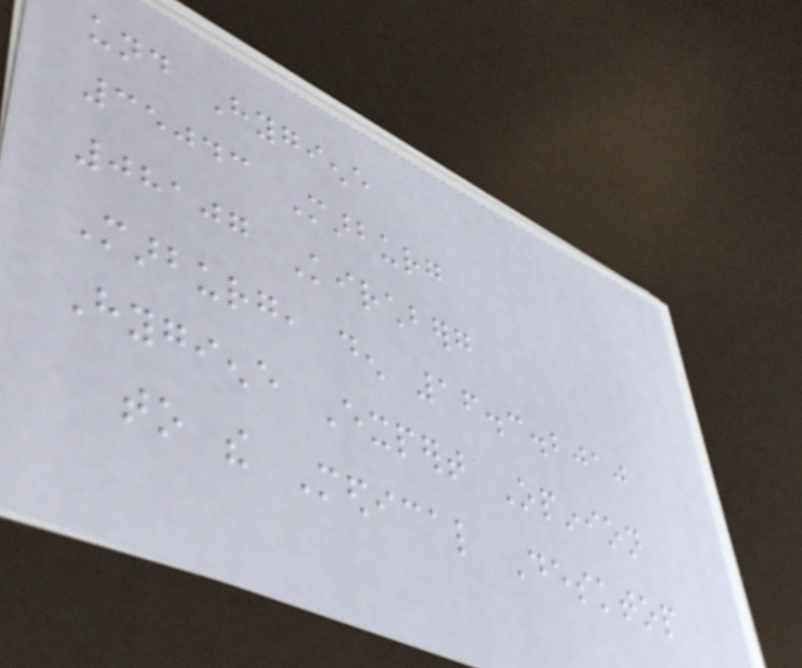und Hygiene
35043 Marburg
08107 Kirchberg
Marburg, den 16.3.2010
Hygiene Expert Opinion
to the Medical Desktop
